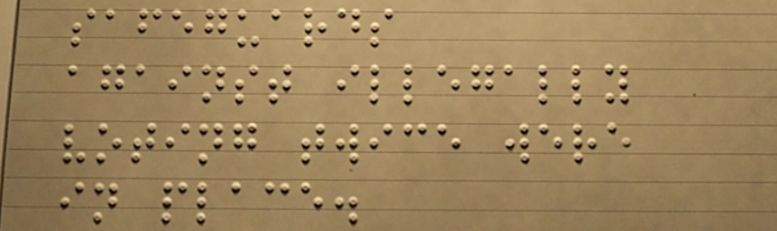safeguards
against illegally
voting twice were
in place.
